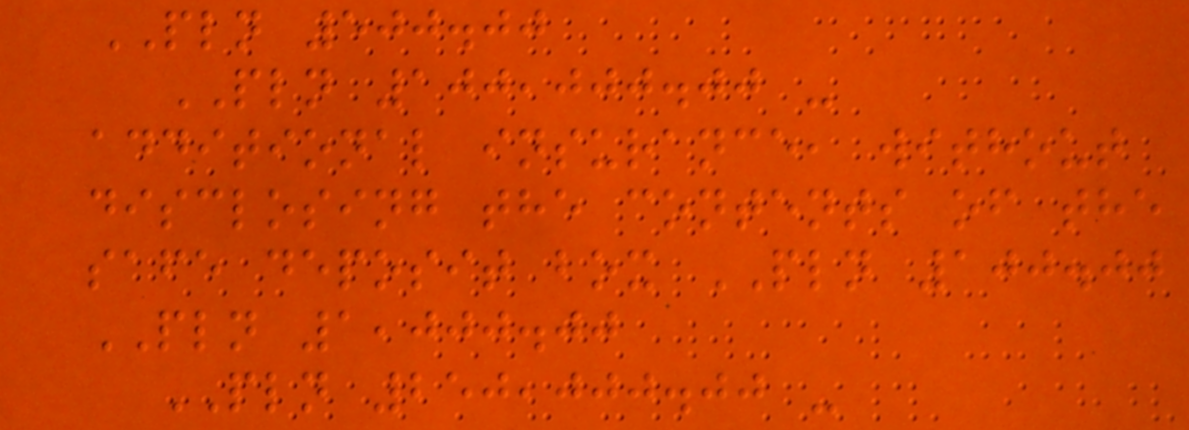PLN 500.00
PLN 100,000.00 -
additional insurance, without
disclosing the contents of the
safe deposit box PLN 100.00
PLN 1,000.00
PLN 250,000.00 -
